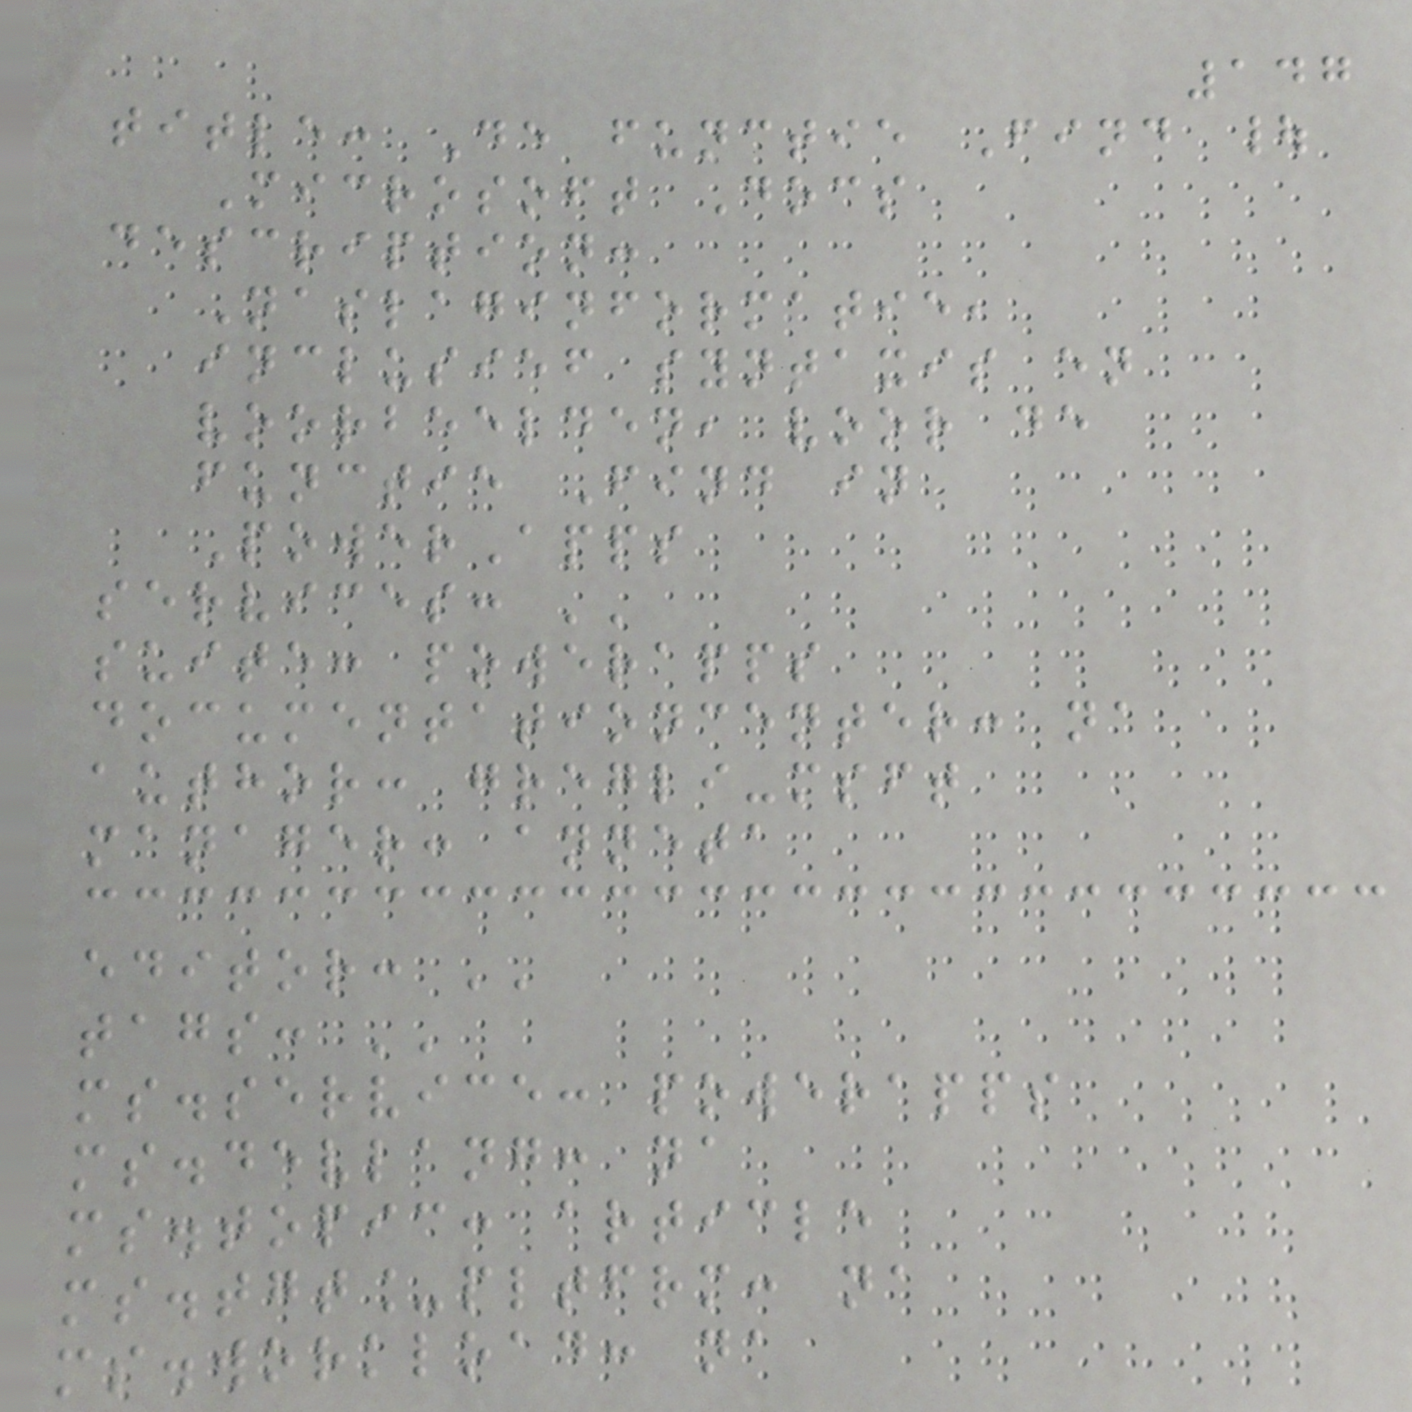147
title: De functie Find |
Microsoft Docs
description:
Naslaginformatie,
inclusief syntaxis en
voorbeelden, voor de
functie Find in
PowerApps
services: ''
suite: powerapps
documentationcenter: na
author: gregli-msft
manager: anneta
editor: ''
tags: ''
ms.service: powerapps
ms.devlang: na
ms.topic: article
ms.tgt_pltfrm: na
ms.workload: na
